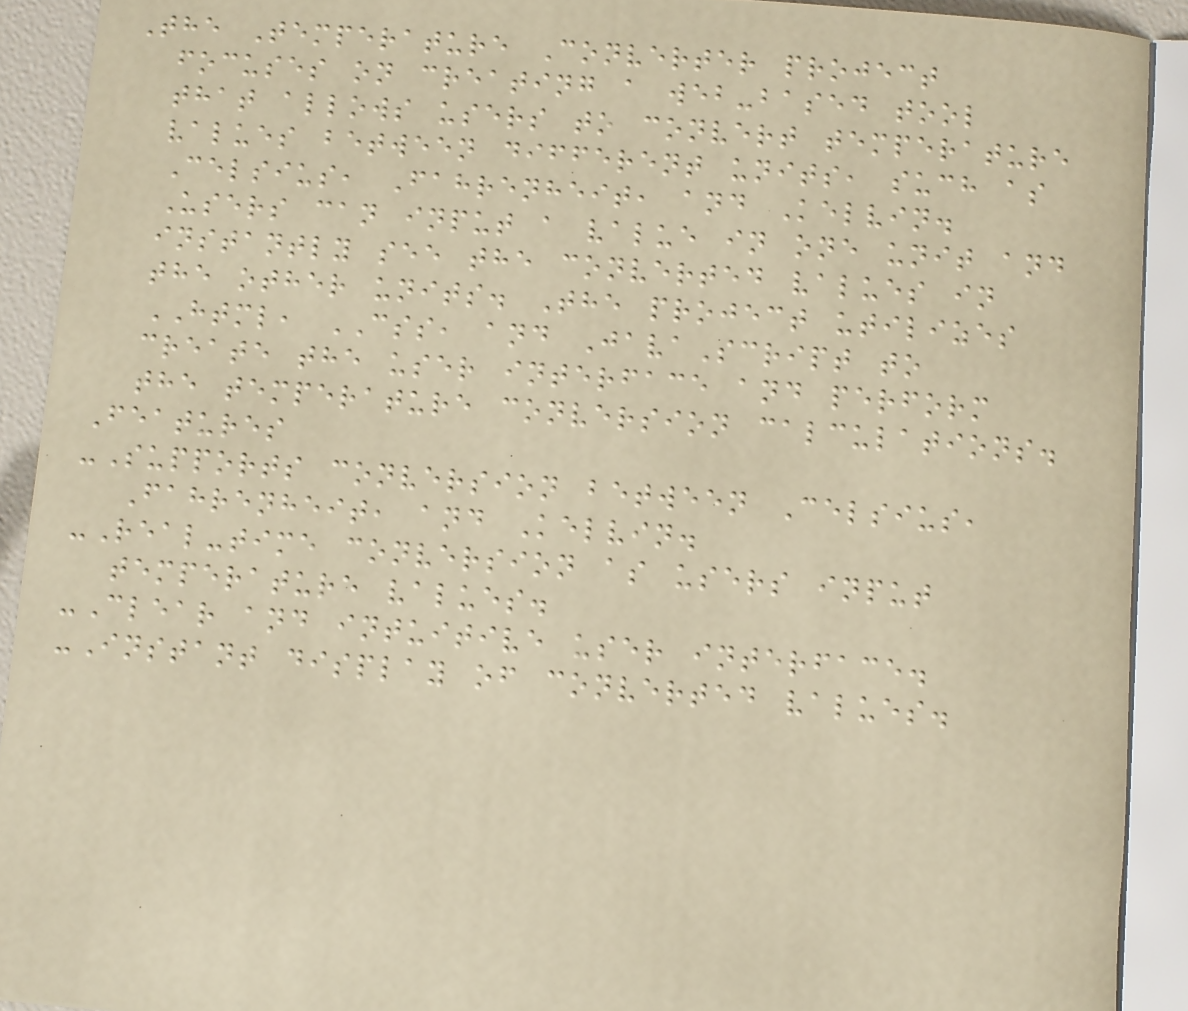The Temperature Converter project
focuses on creating a web-based tool
that allows users to convert temperature
values between different units, such as
Celsius, Fahrenheit, and Kelvin.
Users can input a value in one unit and
instantly see the converted values in
the other units. The project utilizes
HTML, CSS, and JavaScript to
create the user interface and perform
the temperature conversion calculations.
Features
-Supports conversion between Celsius,
Fahrenheit, and Kelvin.
-Real-time conversion as users input
temperature values.
-Clear and intuitive user interface.
-Instant display of converted values.
